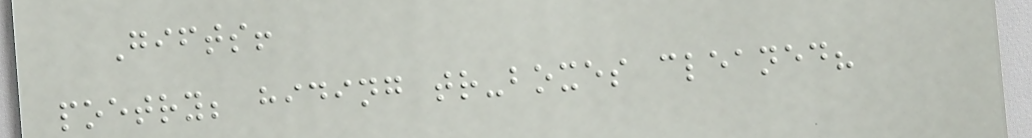Gifts!
poetry; hiding tr-boxes cleaned?
